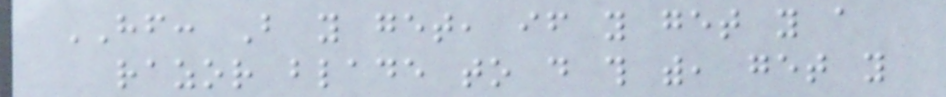HF: But you get, if you get you a
razor blade to do this with, get you
